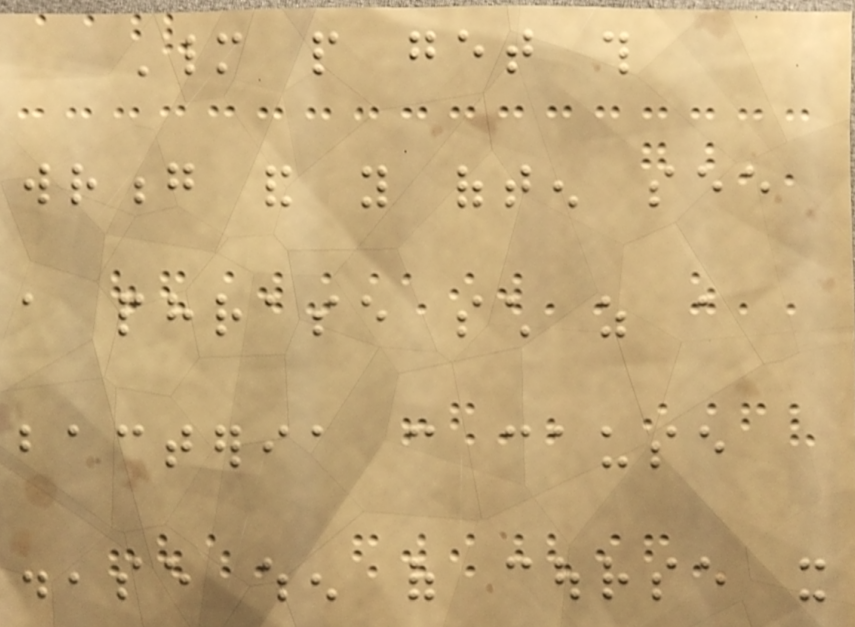Many people get this
wrong and you often see
a phrase such as a
bacteria can cause
disease when of course it
